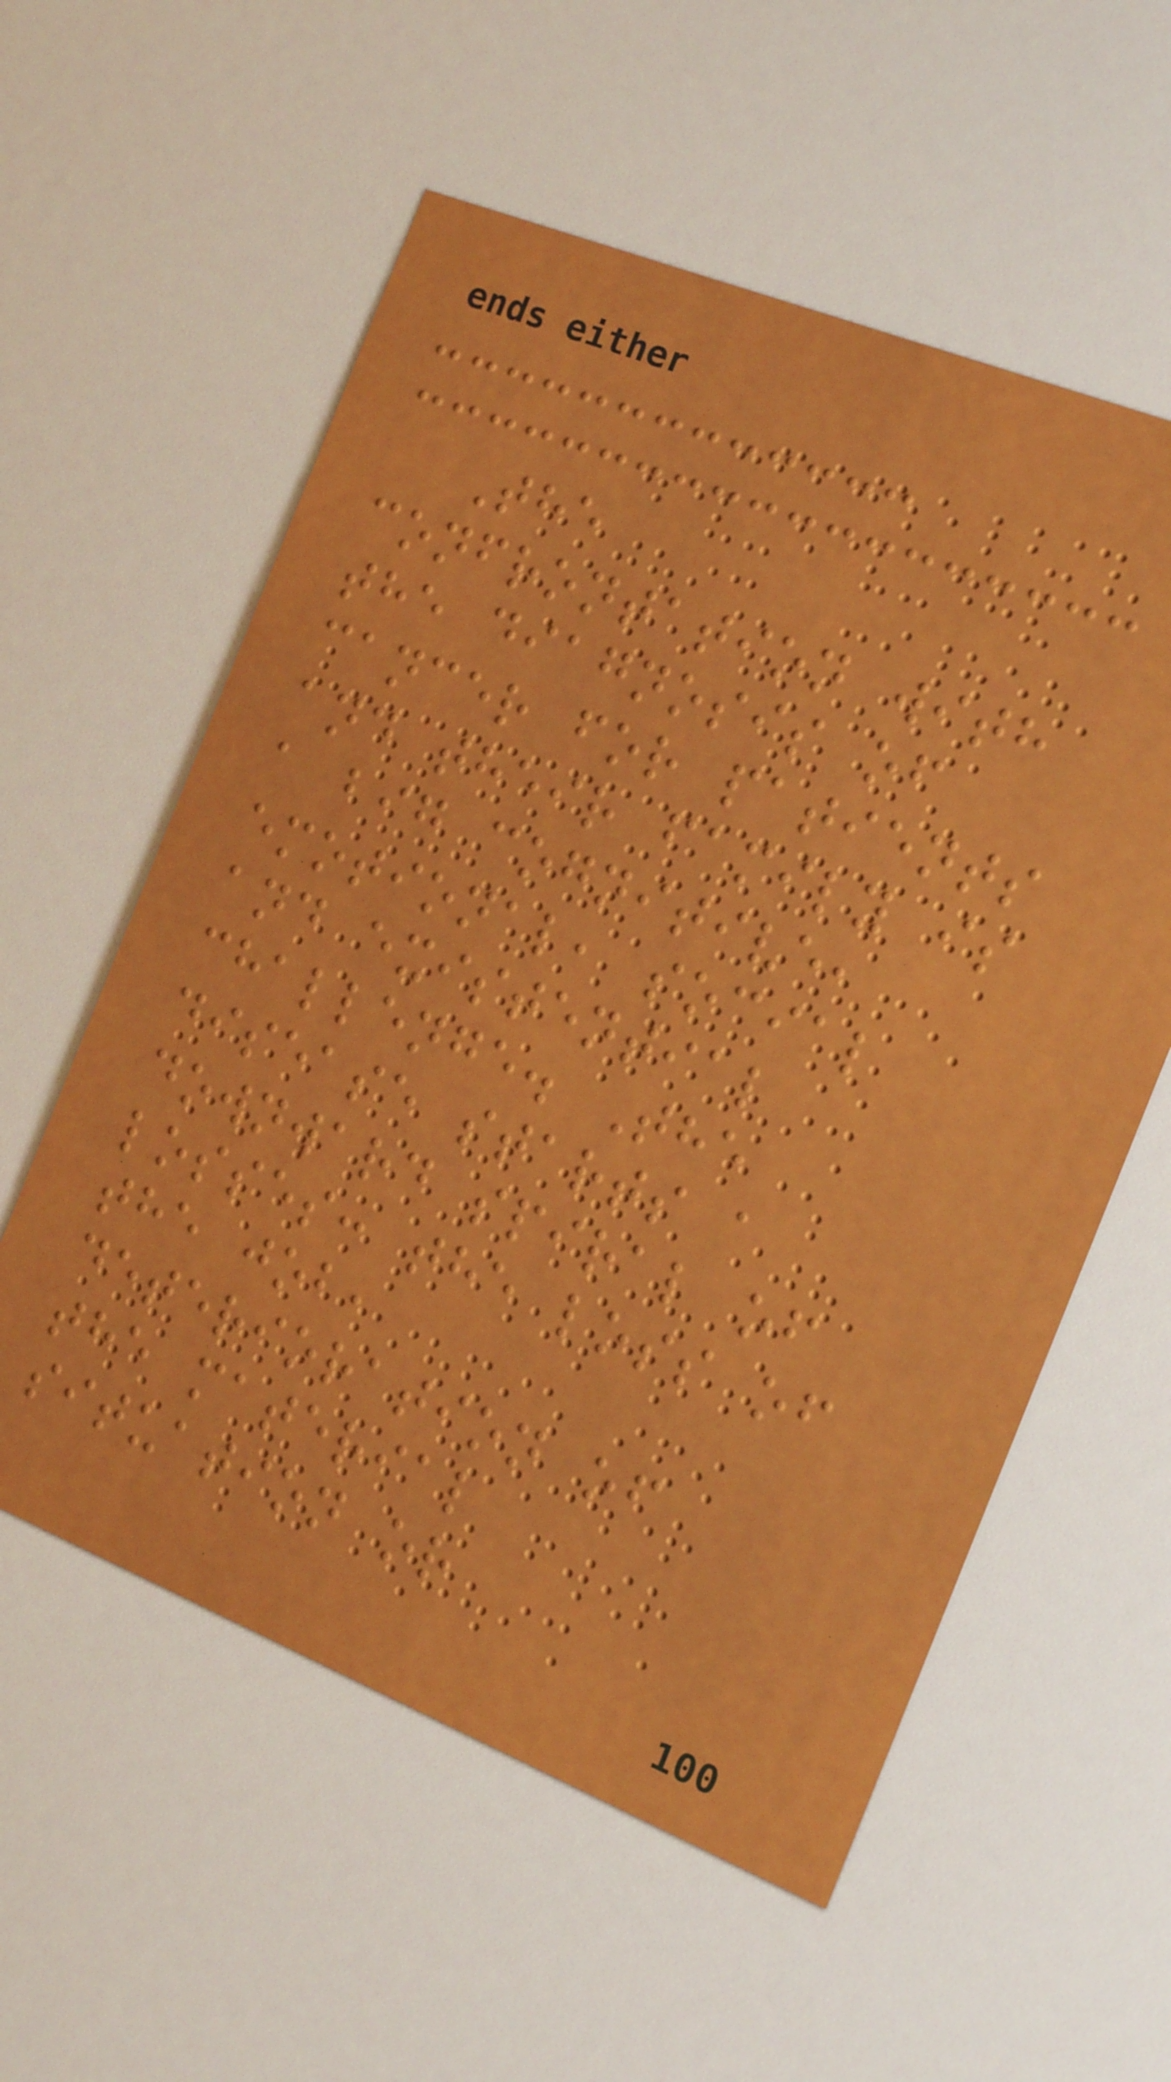The
confrontation with
the diagnosis of
cancer for patients
and their family is
a big cognitive,
emotional, social
and existential
challenge. The
disease starts a
downward spiral of
losses: the loss of
the job,
deterioration of
the material
situation or
